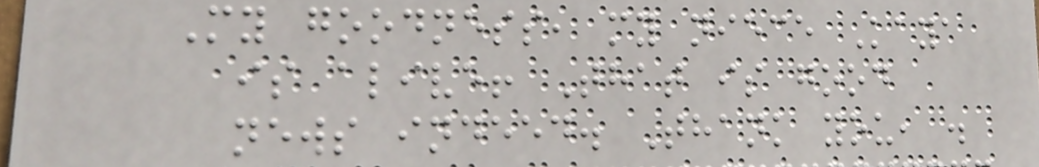My goodness, my niece Kaya
is alive! That is good
news indeed. Thank you, .
